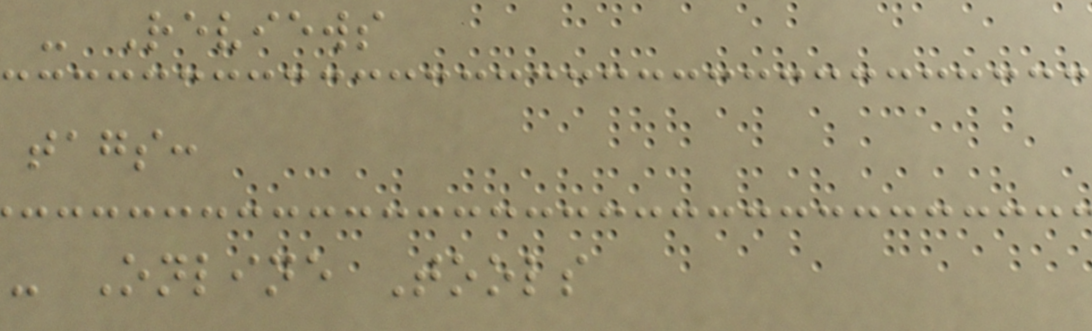- Reviews
tags:
- Online Tools
